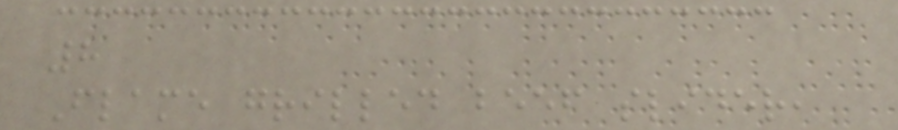8
Flame grilled beef slider,
